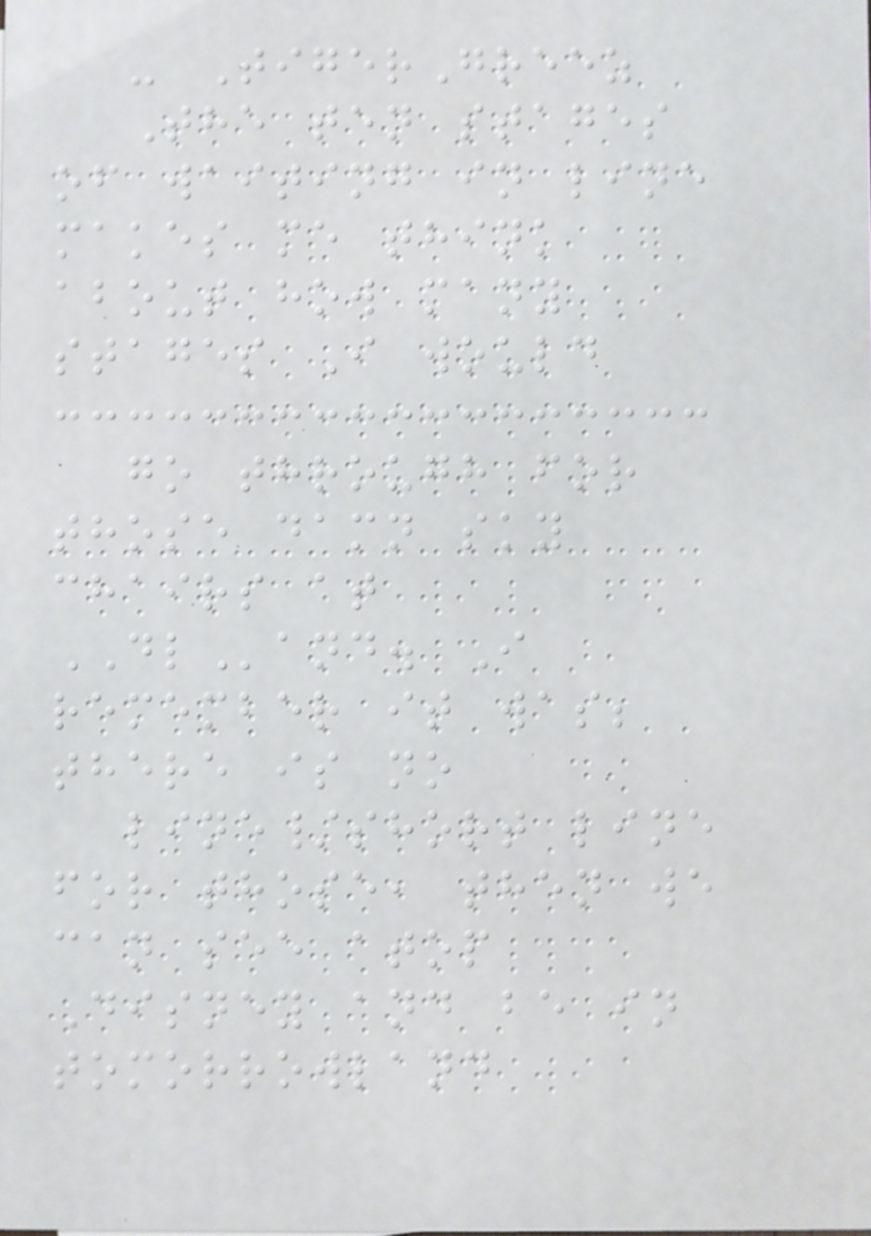- TigerGreez
The ten stages
of waiting in line
makes me think
about how many
stages I would
go through for
those damn sky
chairs at
DLand. I
remember it was;
there is no
line/short line
for those, then we
can see atop
Disney and be in
tomorrowland
